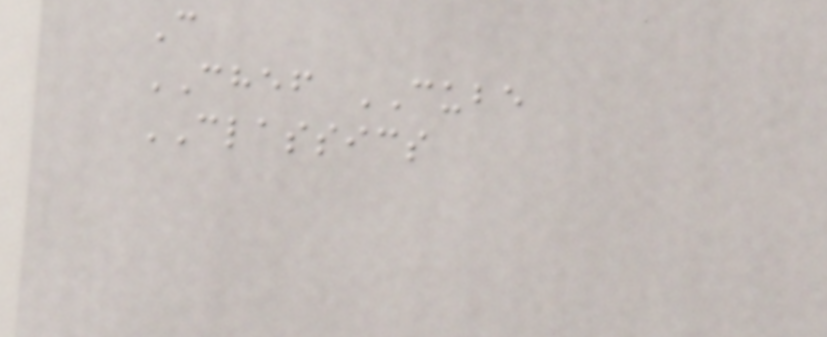C
CHEF CUBE
CLASSICS
